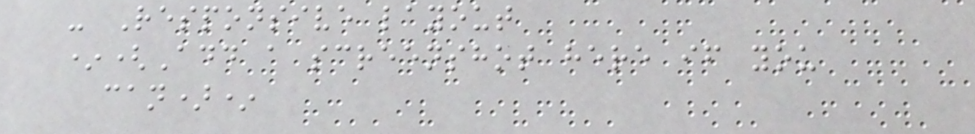- Responsive layout
*(Add a screenshot here if you
can)*
